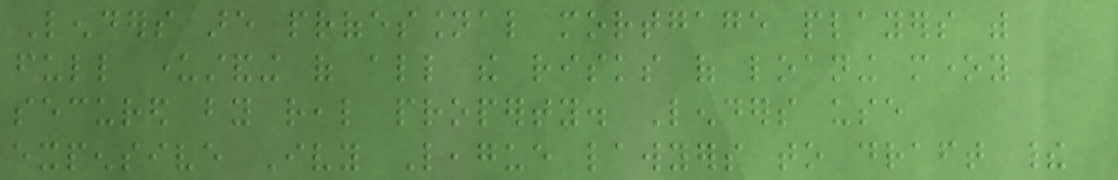Lenders are professional mortgage players with
full understanding of all the risks of loaning money
secured by real property. Lenders use
expensive Ivy League lawyers to draft their
